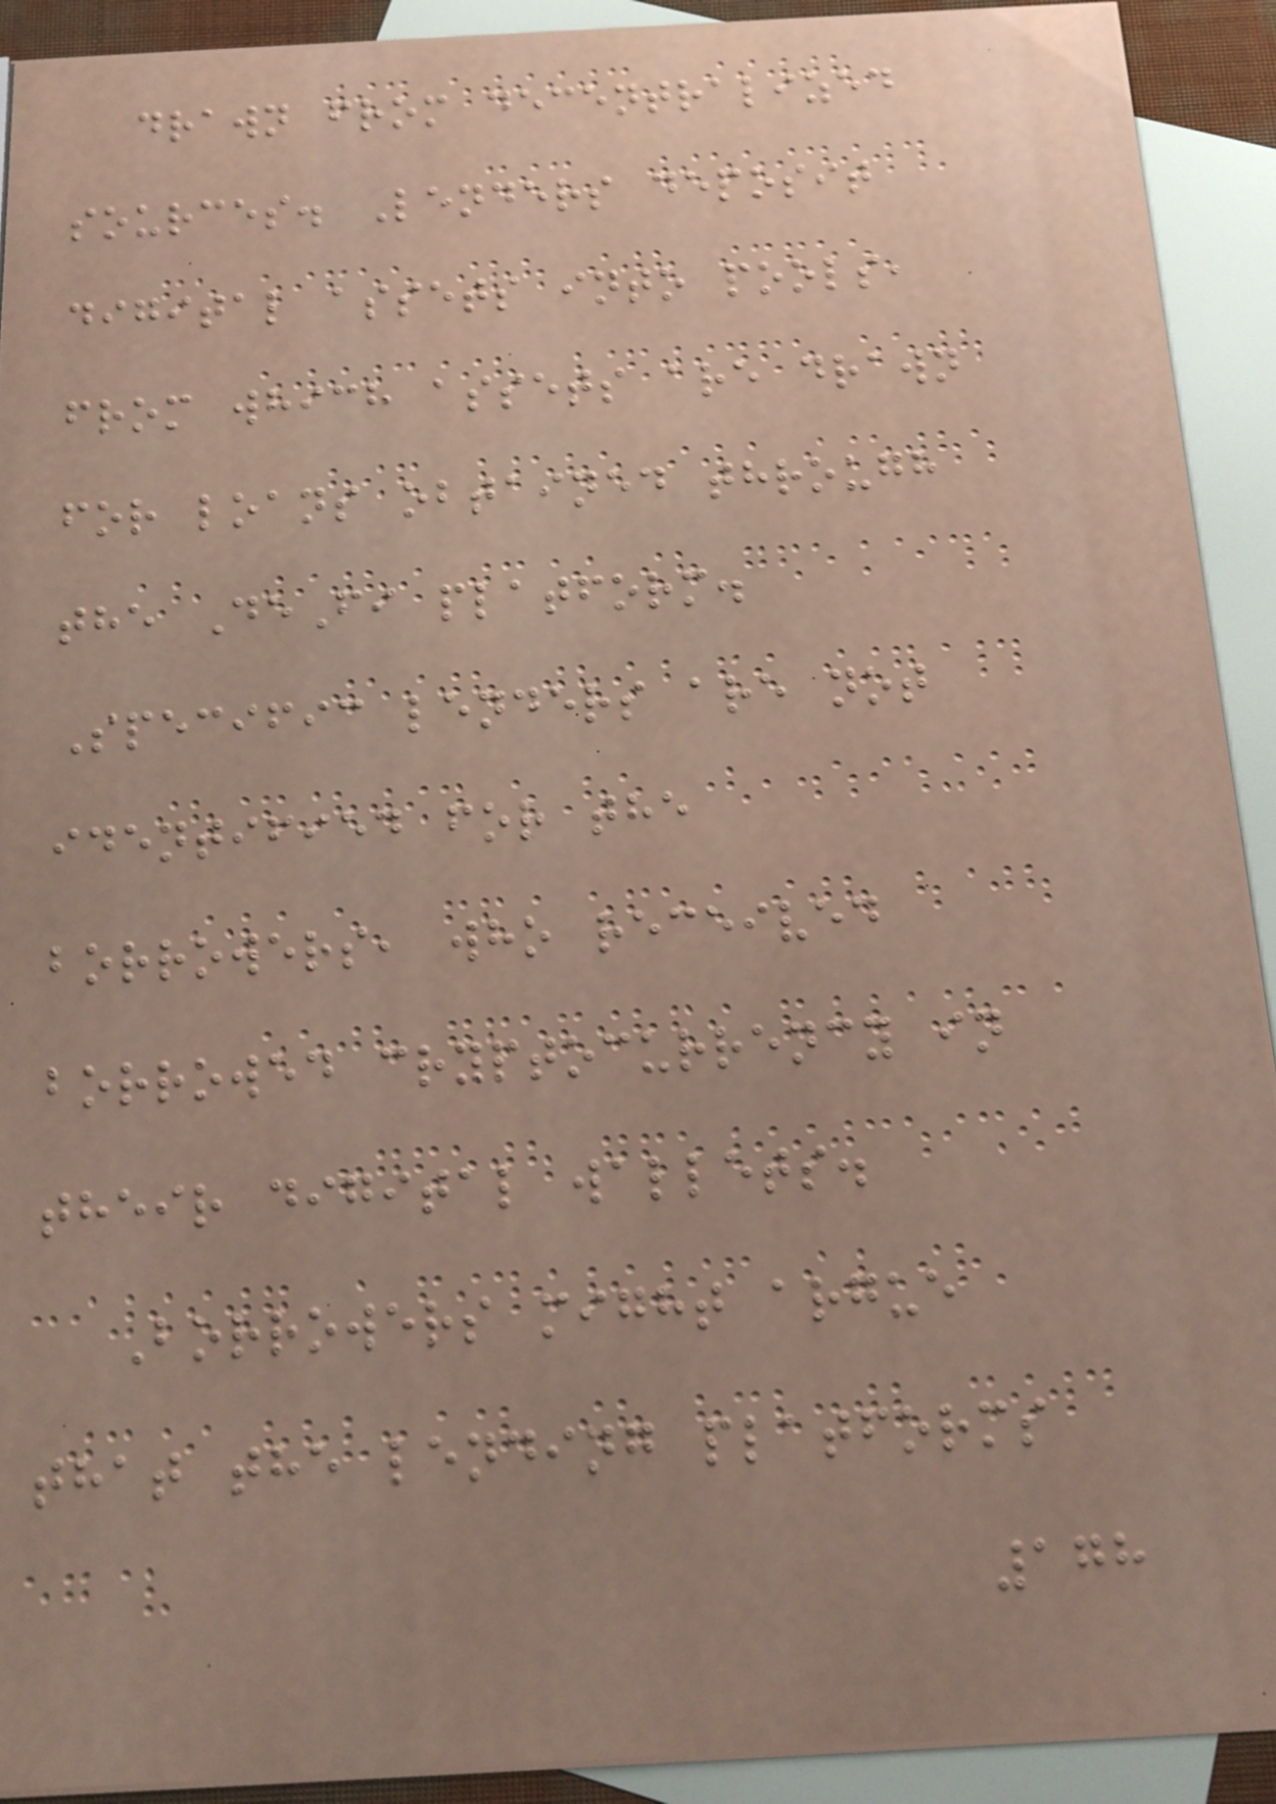drawn from decentralized
sources. Lenders deposit
digital assets into pools,
from which assets are drawn
for loans obtained through
the DeFi platform.
Specific lenders are not
identified for the
borrowers, who received
borrowed cryptocurrency in
their digital wallets.
Borrowers might argue
that the lending platforms
178
